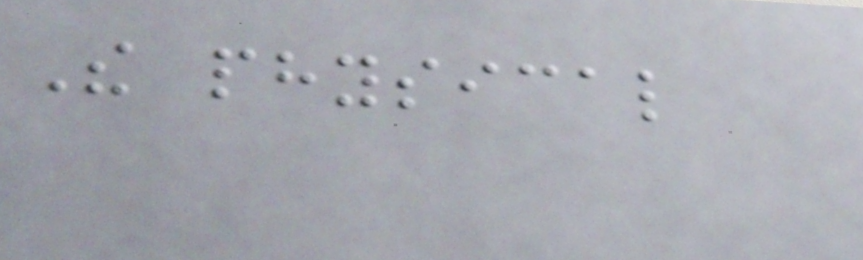The physical
